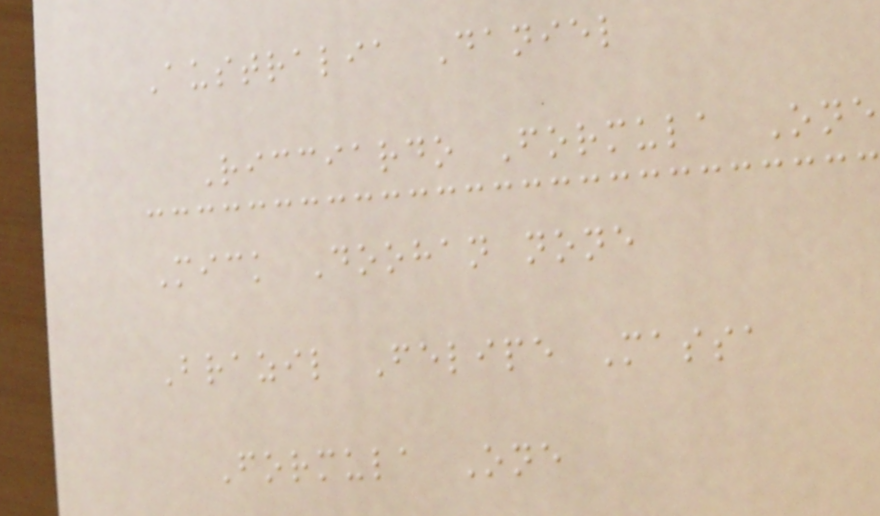Australia Daniel
Ricciardo Formula One
Mick Doohan none
Brazil Felipe Massa
Formula One
